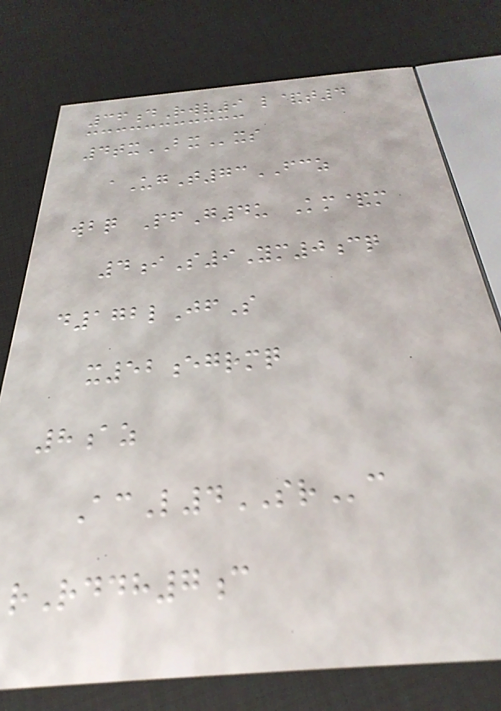36dRwv9 l&t4
4txBXxs
aUgT73FCZ
wbq PfG4u Km&m
4iS9Ym0cq
d172lJfS
x52egrmq
8az
AcL4SRc
rRddh7c
